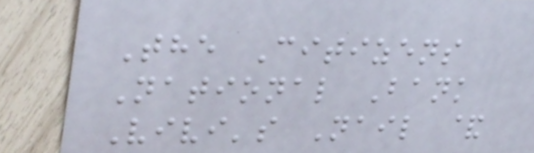The Citizens
National Bank
Vivi's Nail &
